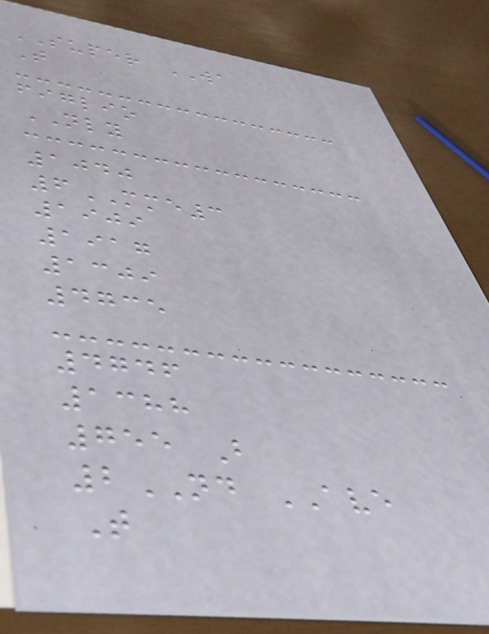SUPER WA
T
figlio
NLY
1040
6MME3
1909
1917
1309
4735
4746
1388
755 B
2ND AVE
T
